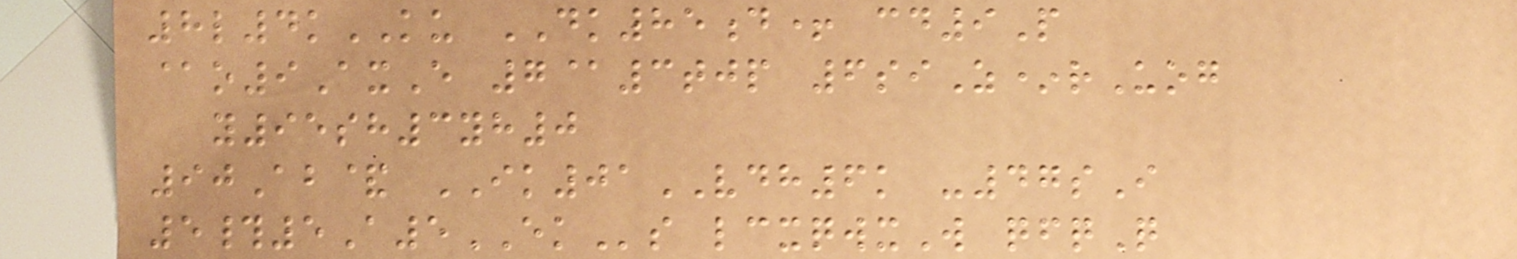8l4kKU DK85d+ cd9P
@o9AxE 7@3tjp 6siZ*rUog
y95sh3yh0
90Ab& IK01VDH6k -47sI
5#5A5EKs lcxqwxW qfqQ
